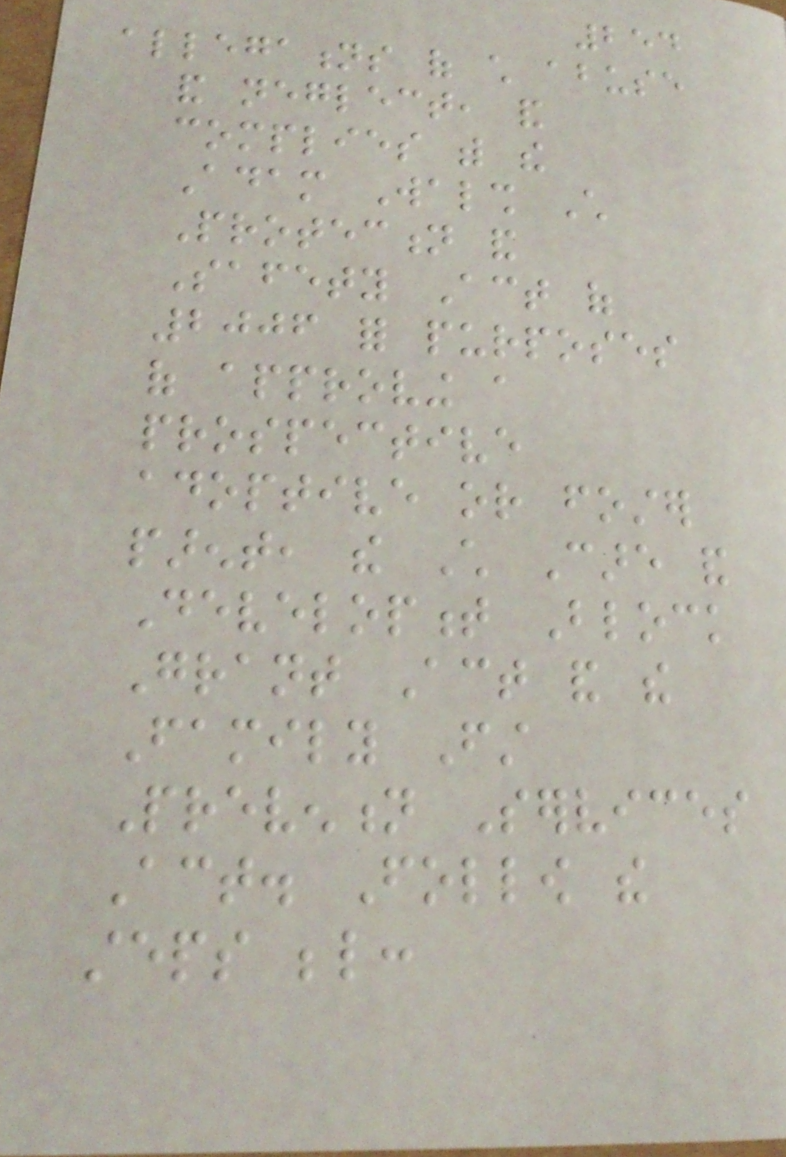254
allegations of child abuse
and neglect, and
complies with the
Adam Walsh Child
Protection and
Safety Act of
2006 for purposes
of approving a
prospective
adoptive or foster
parent, the Child Care and
Development Block
Grant Act and the
Family First
Prevention Services
Act. Follow the
steps below:
